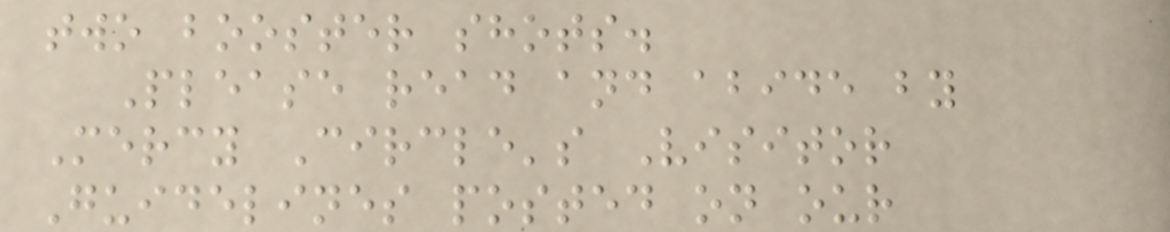two booster shots.
Please read and abide by
Mercy Circle's Visitor
Guidelines posted on our
